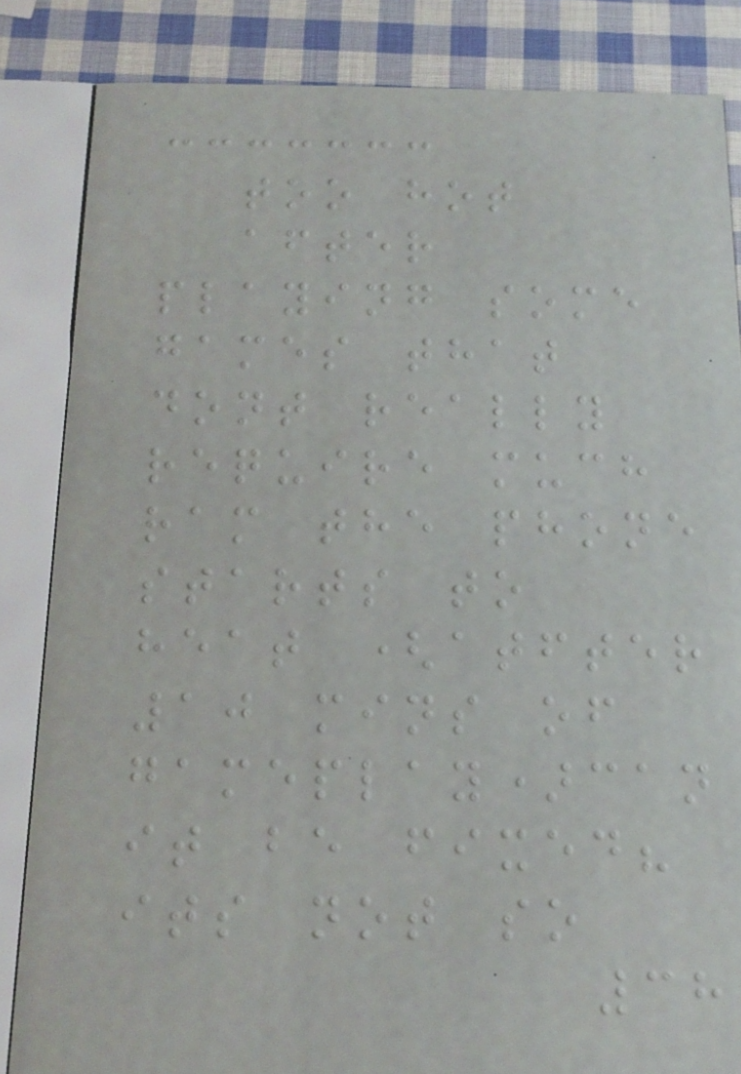too hot
after
playing some
games that
dont really
require much
ram the phone
starts to
heat (atfter
10 mins of
gameplay)can
it be fixed?
its not so
38
